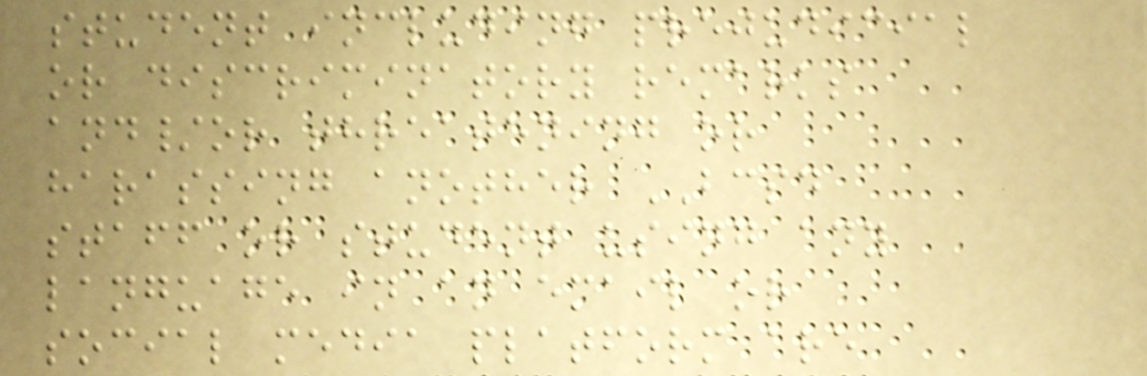student including prejudicial
or discriminatory remarks
and/or threatening or
harassing another BCSD
staff or student using any
language in an email or
social media platform are
